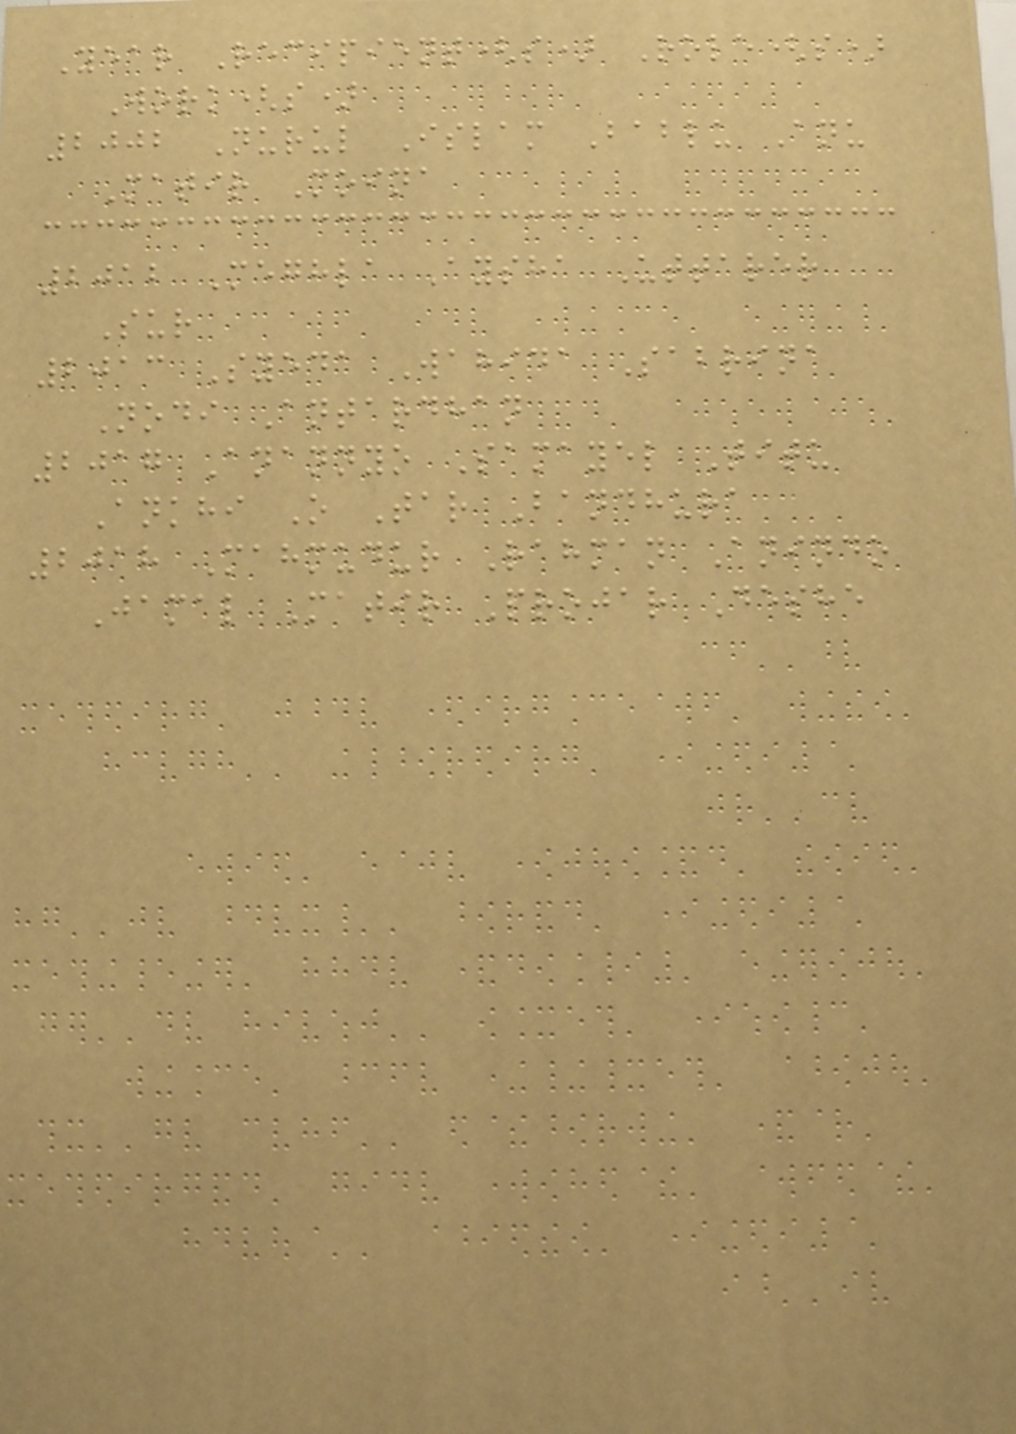Year Recipient(s) Role(s)
Work(s)
2002 Nurul Islam Bablu Anu
Matir Moina
2012 Meghla Aysha Uttarer
Sur
2013 Syeda Wahida Sabrina
Nodi Antardhan
2017 Anannyo Samayel Titu
Ankhi O Tar Bandhura
2018 Mahmudur Rahman Anindo
Jamal Matir Projar Deshe
